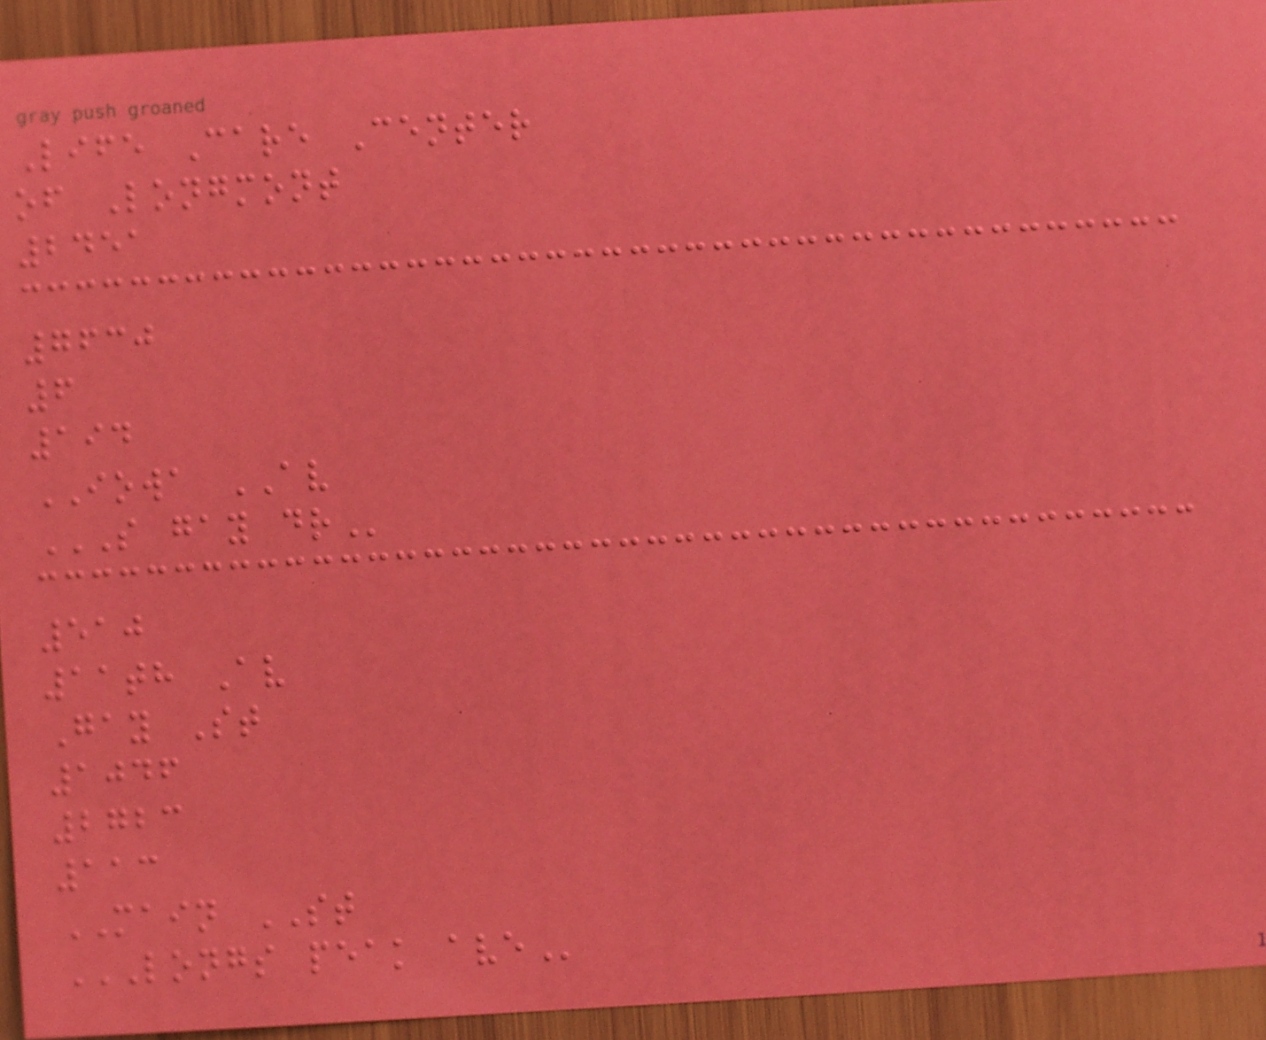Life Care Center
of Longmont
2451
7630
6
194
IOWA AV
S GAY DR
510
11th Av
Gay St
1046
2723
113
MAIN ST
LONGS PEAK AVE
